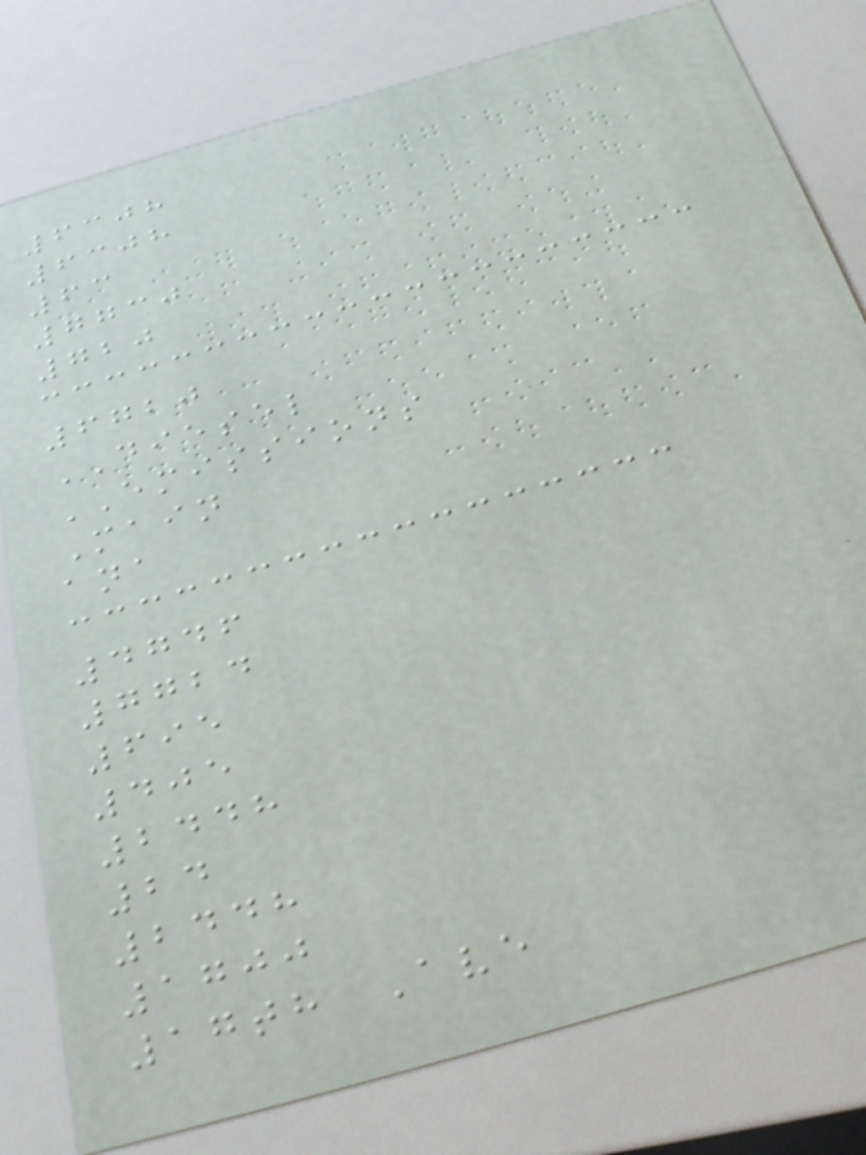6308
6308
63
7730
720
6720
DIESEL
EMISSIONS
Main
ana
4746
7724
695
405
2448
24
2448
1700
17th Ave
